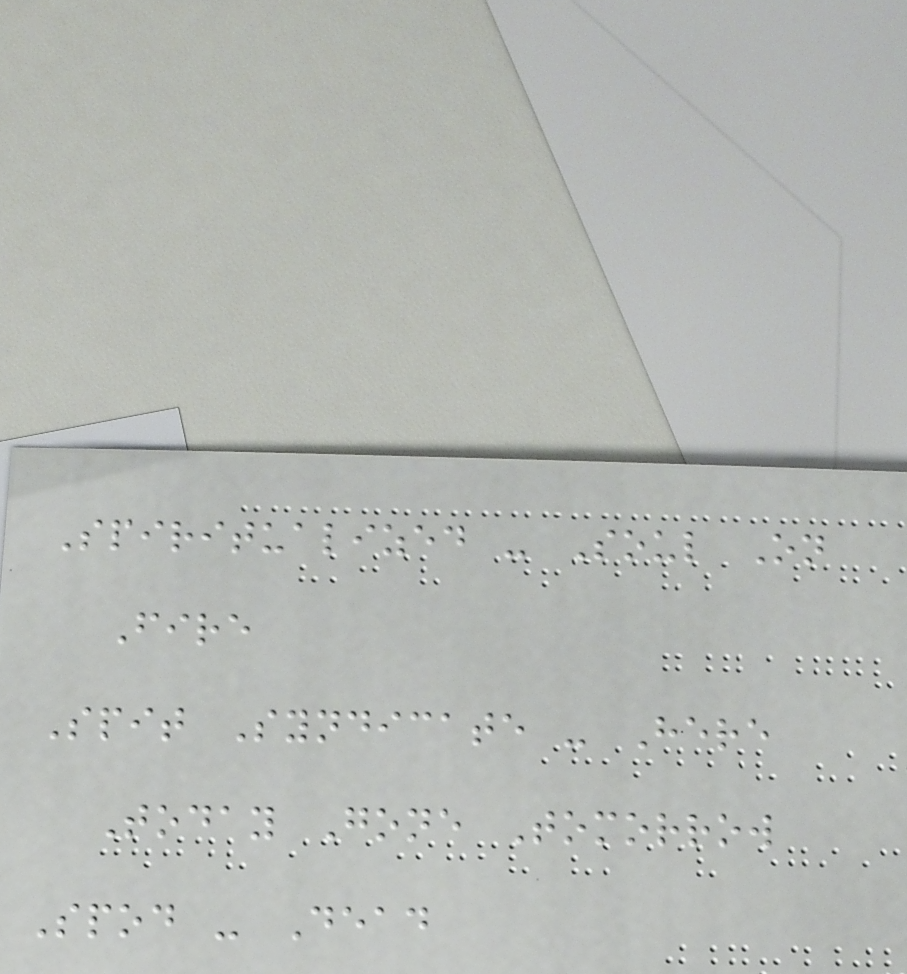Spiritualized - Soul On
Fire
Spit Syndicate - Here
Today Gone Tomorrow
Spod - Dead
